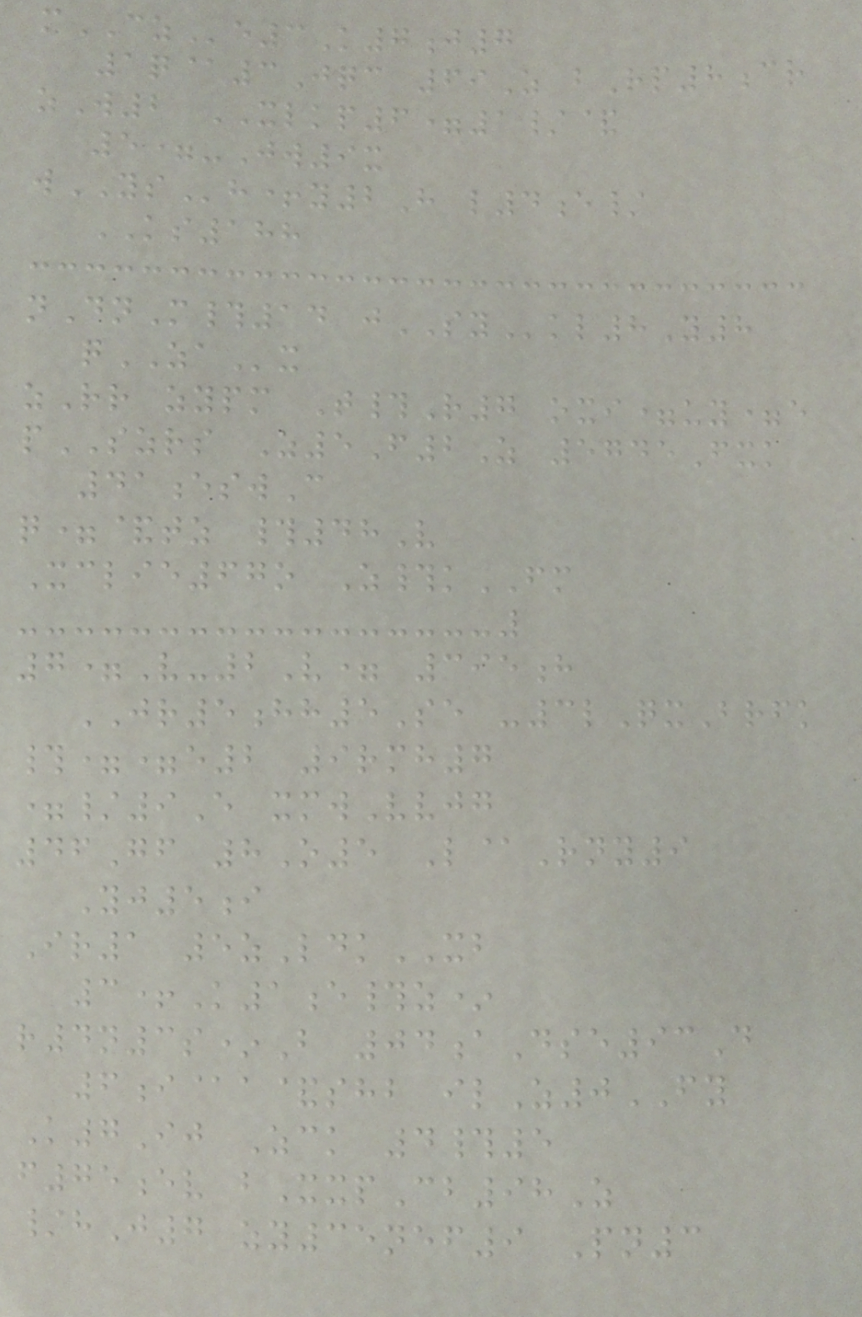mCZe3K7j7
1q@3Jqc 69Z bRp8cr
zW2 XLKP6=1/&
5=-Jw9x
wYSh+y2H l4e/
KS188
nDnM#14 jSYkl8Y8
qZAx
zRr zypm T#R7 oxi=uy=e
pSZRS Z5F2Z 5745Fxk
41eswC
q=&tz #48V
Xclie67o Z#kFM
7=V-2V= 395h
JR5hh5Se -3lQxBrfk
#==e2 9rmh7
=/9E xmwVvjg
46Gf 8O5 L@Rny9
Yj5i
Ir1 5zLdkXB
3+K1e#z*
r4n3s*B 04aDse93D
6i@a&shb ilZ0FY
K7Ij Zck 4#5
f75ev bXxpCb98Z
/hJ7 zy35nef9 Pn3
